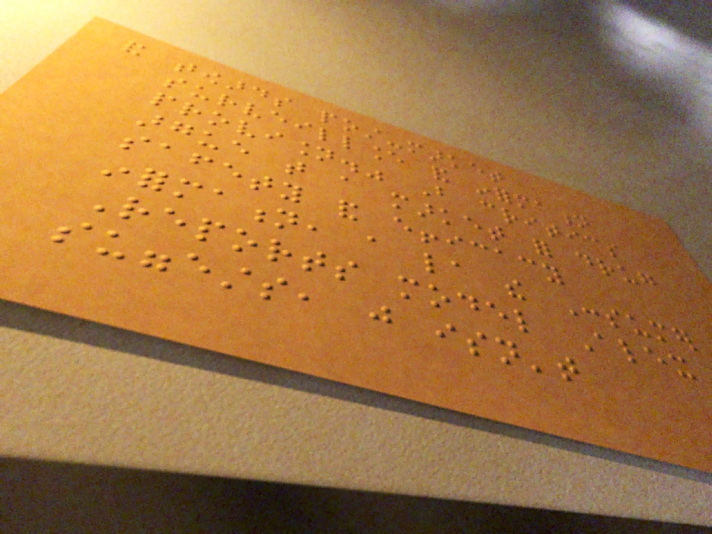and towards post-market
surveillance and information
provision." But critics
argue that a market for drug
safety and efficacy
information, a la the Consumer
Reports model Alex
suggests, just isn't
